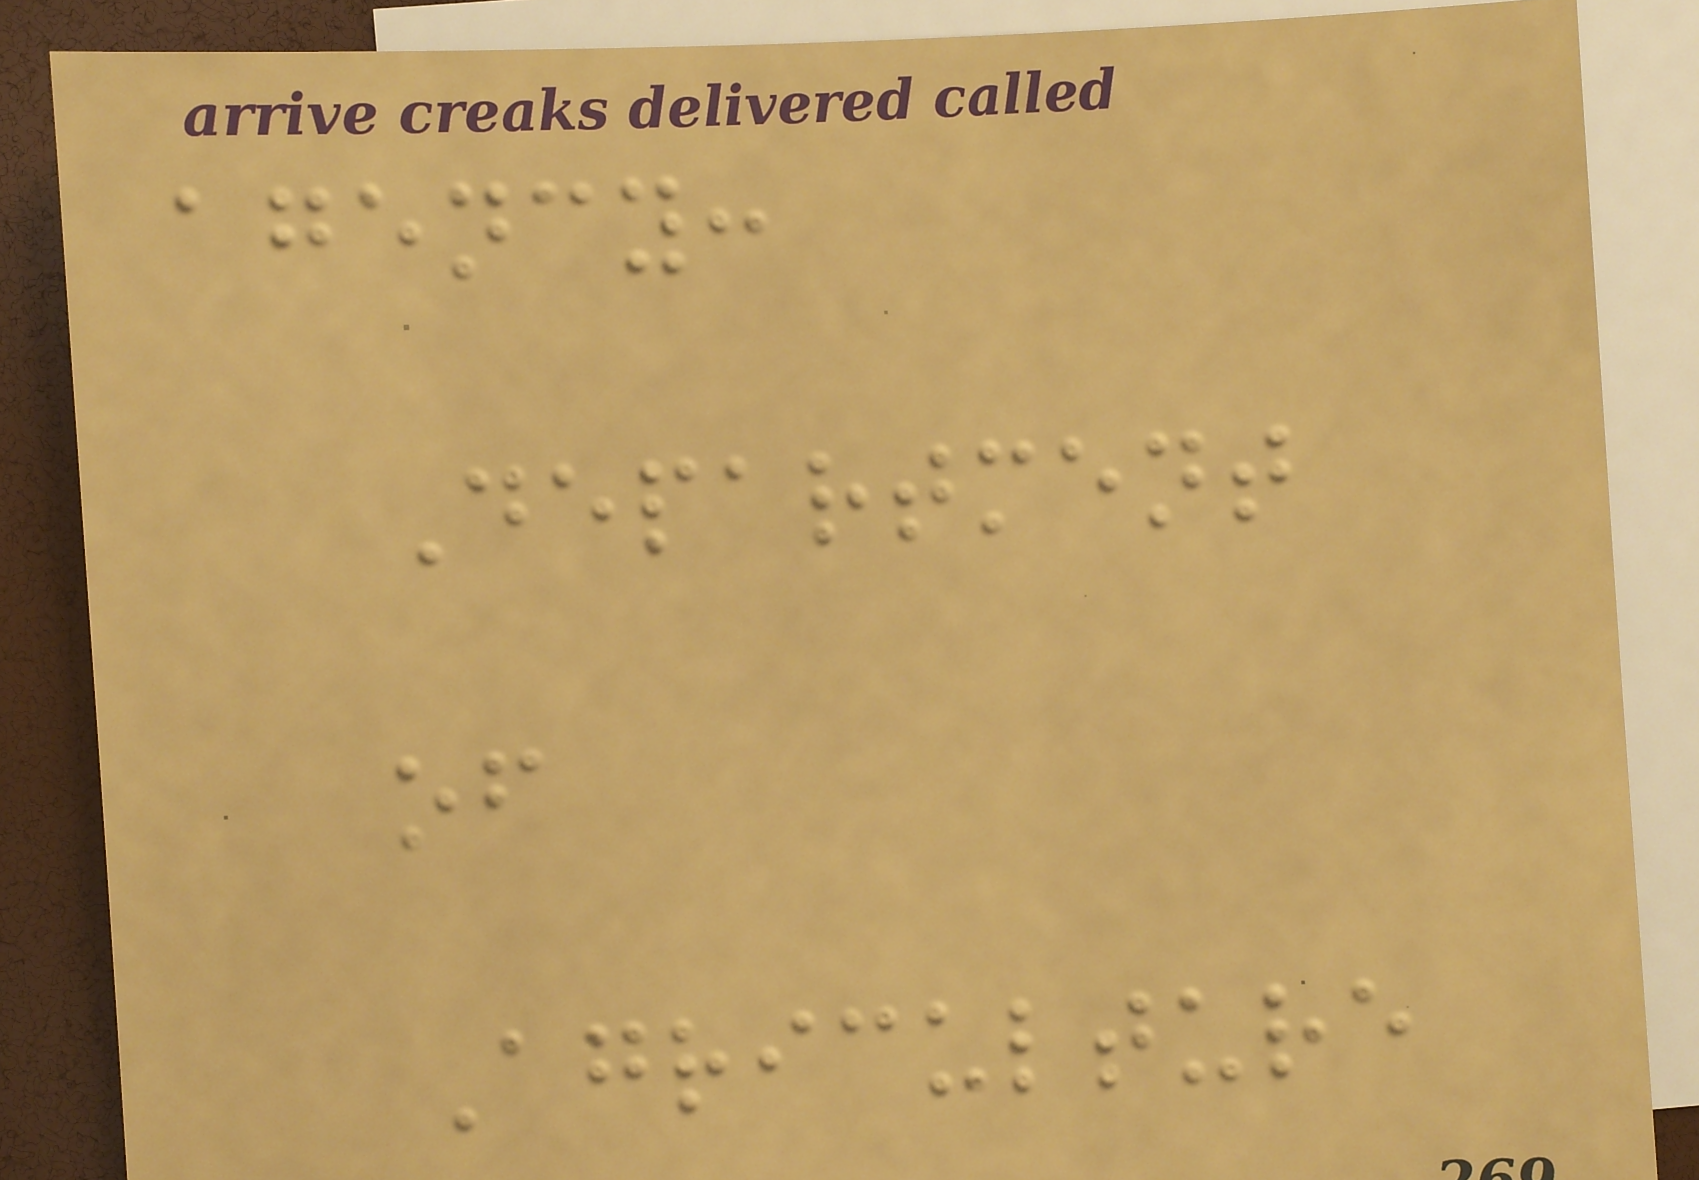agency:
Department
of
Agriculture
